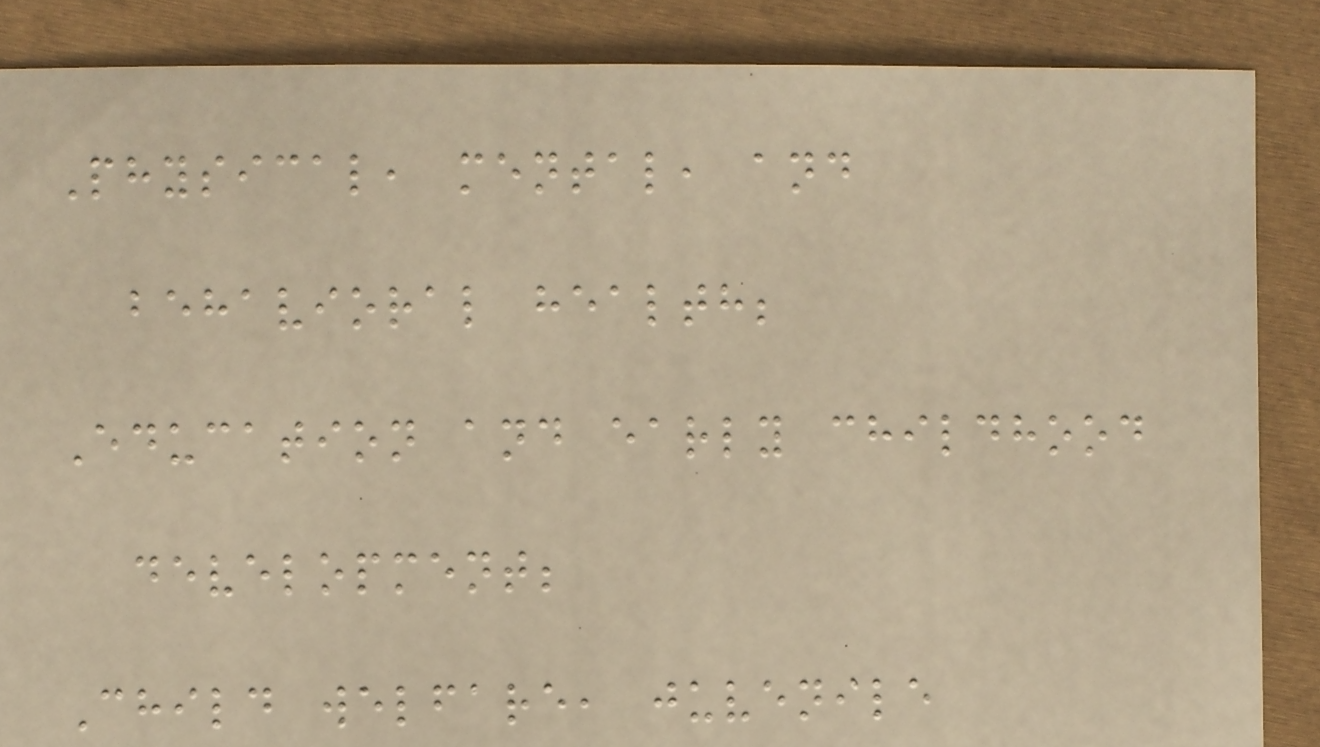Physical, mental, and
behavioral health;
Education and early childhood
development;
Child welfare, juvenile
